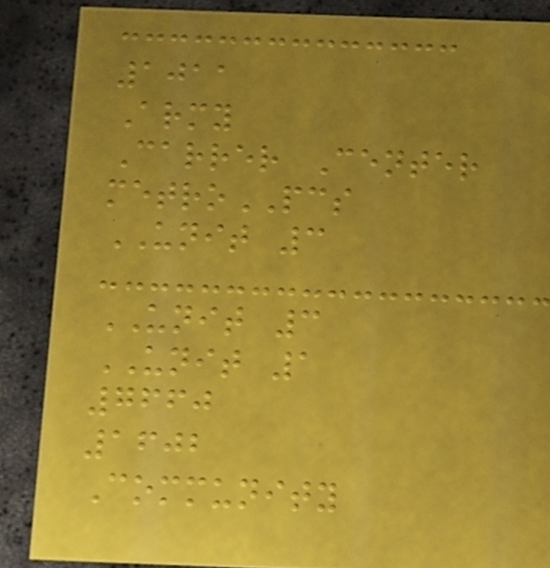1011
Army
Carrer Center
metroPCS
UNIT 3
UNIT 3
UNIT 1
7660
1602
Community
